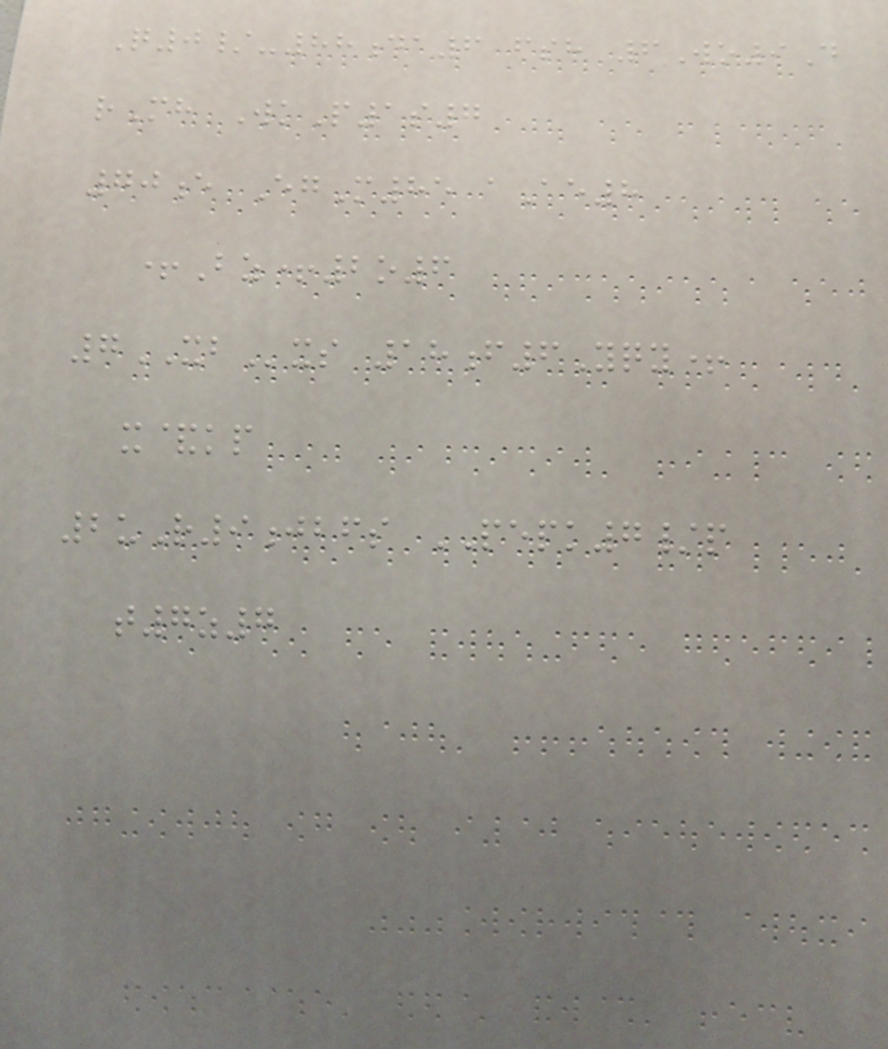Q0/-88da6 fsh 6Wo9D
rMh WkP1s7
70e EgM85 aAe8
+Bz+2o6
7XBxs 18f6Yqy+
x&kp
2uR9jbfs PEPK7/p
t7z7
